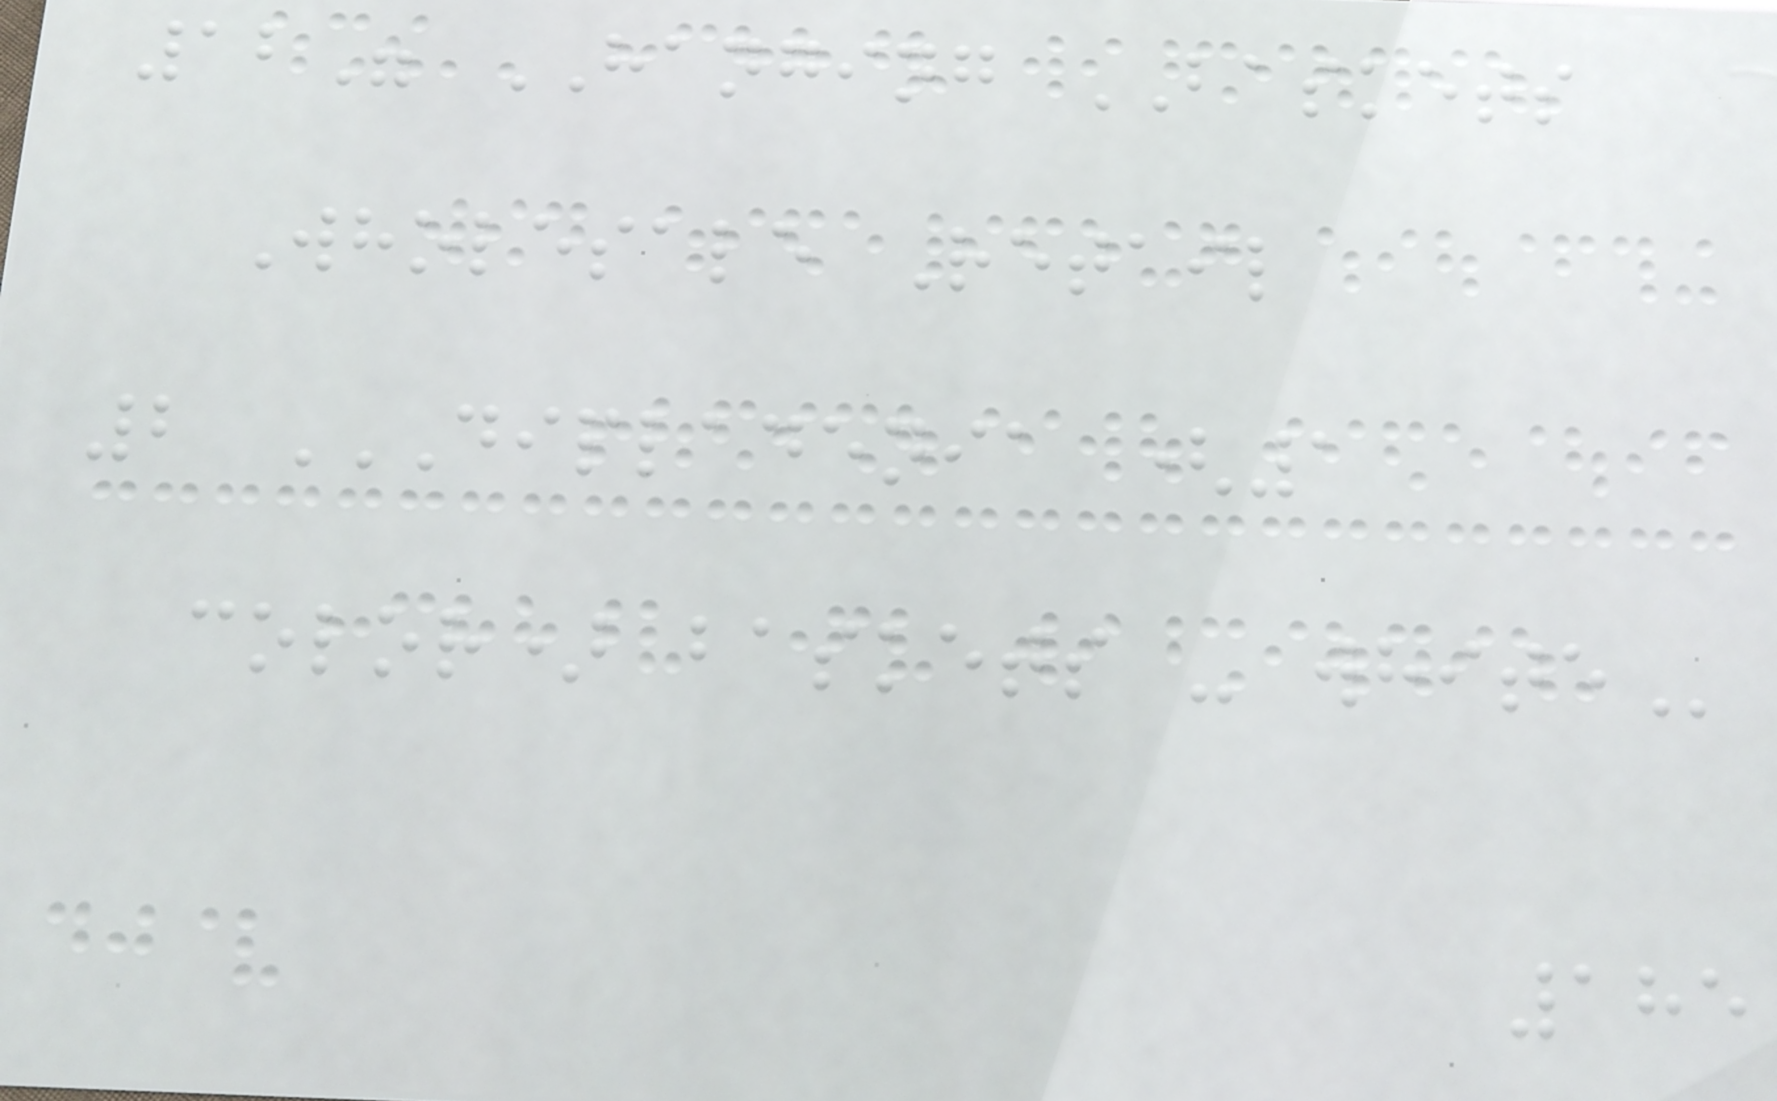12" HANGING BASKETS
Wholesale Retail
2 DIPLADENIA (1
COLOR) BASKETS - WHITE
185
